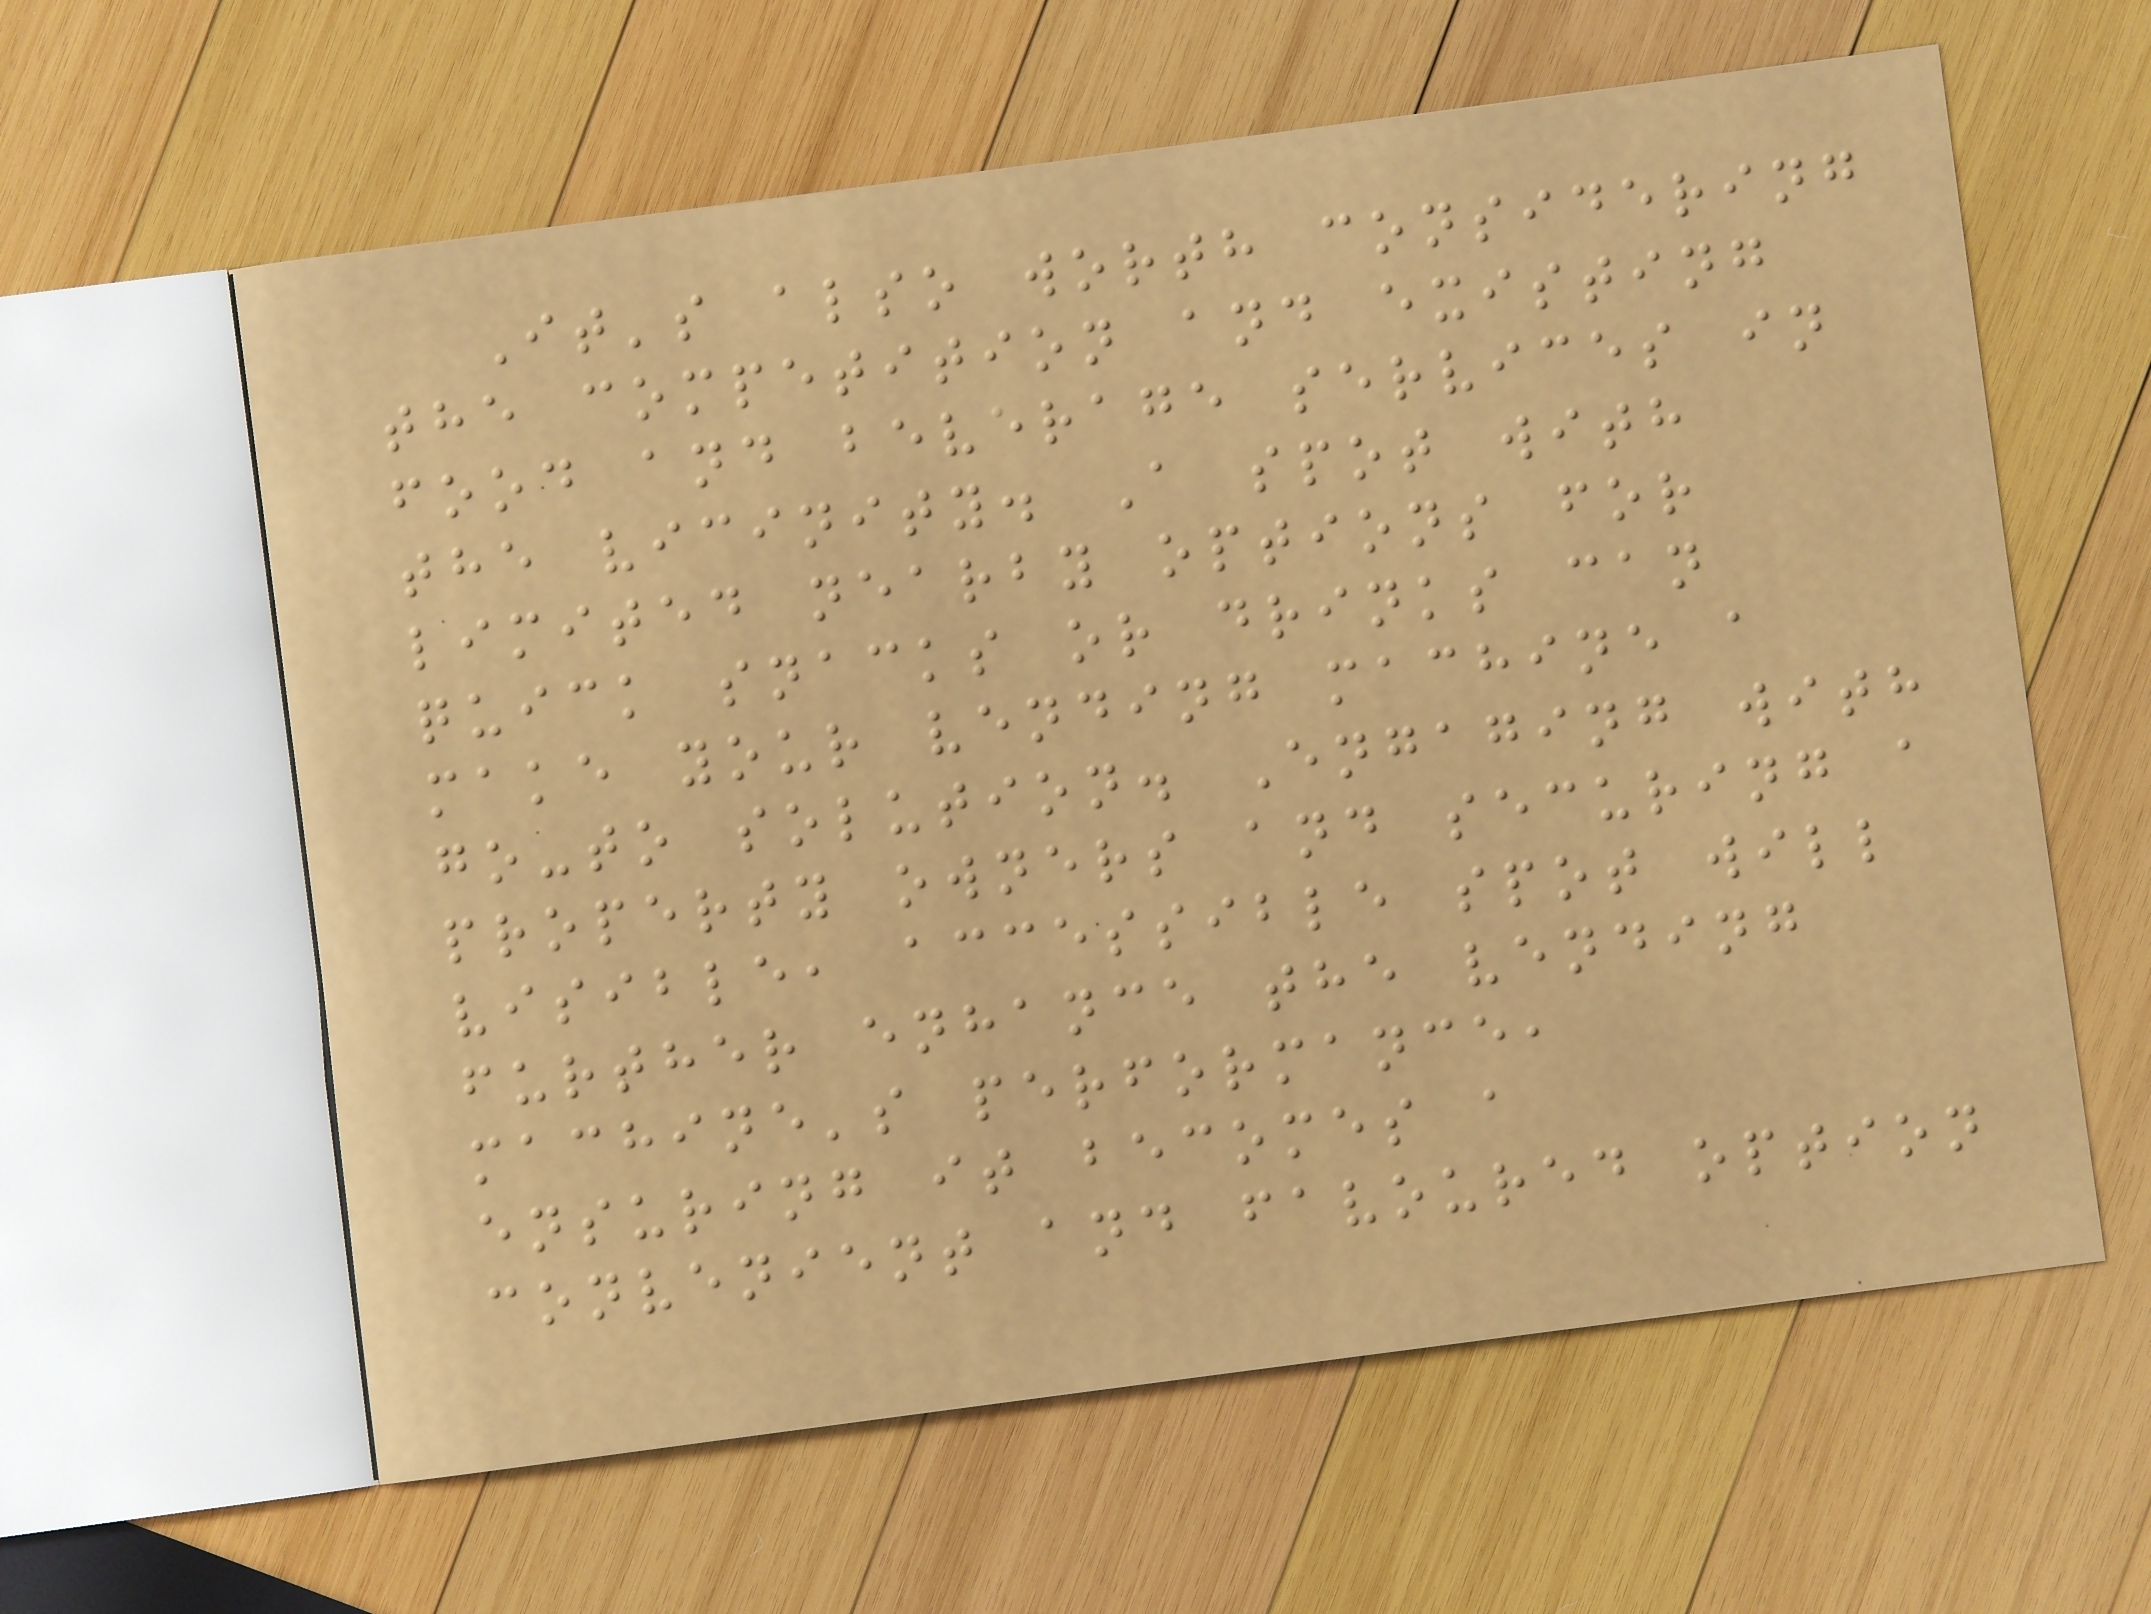It's also worth considering
the competition and existing
food and beverage services in
the vicinity. A spot with
limited nearby options for
quick snacks or drinks can
make your vending machine a
go-to solution. Engaging with
property owners and securing a
visible, accessible spot will
further enhance the vending
machine's performance,
ensuring it becomes a
convenient and favoured option
